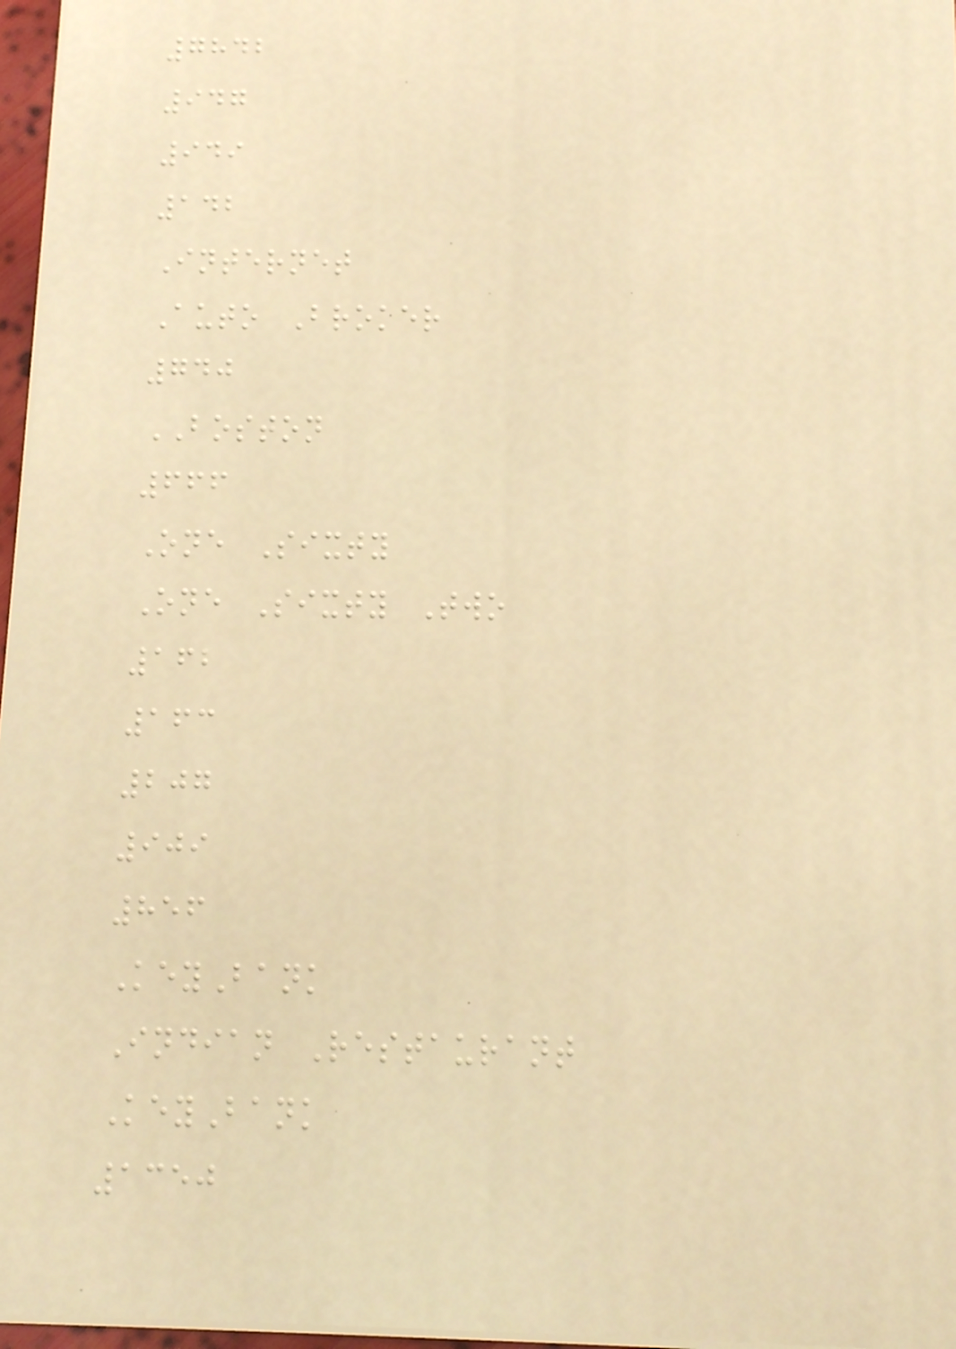7842
947
949
142
Internet
Auto Broker
740
BOSTON
666
One Sixty
One Sixty Two
162
163
207
909
856
KeyBank
Indian Restaurant
KeyBank
1350
